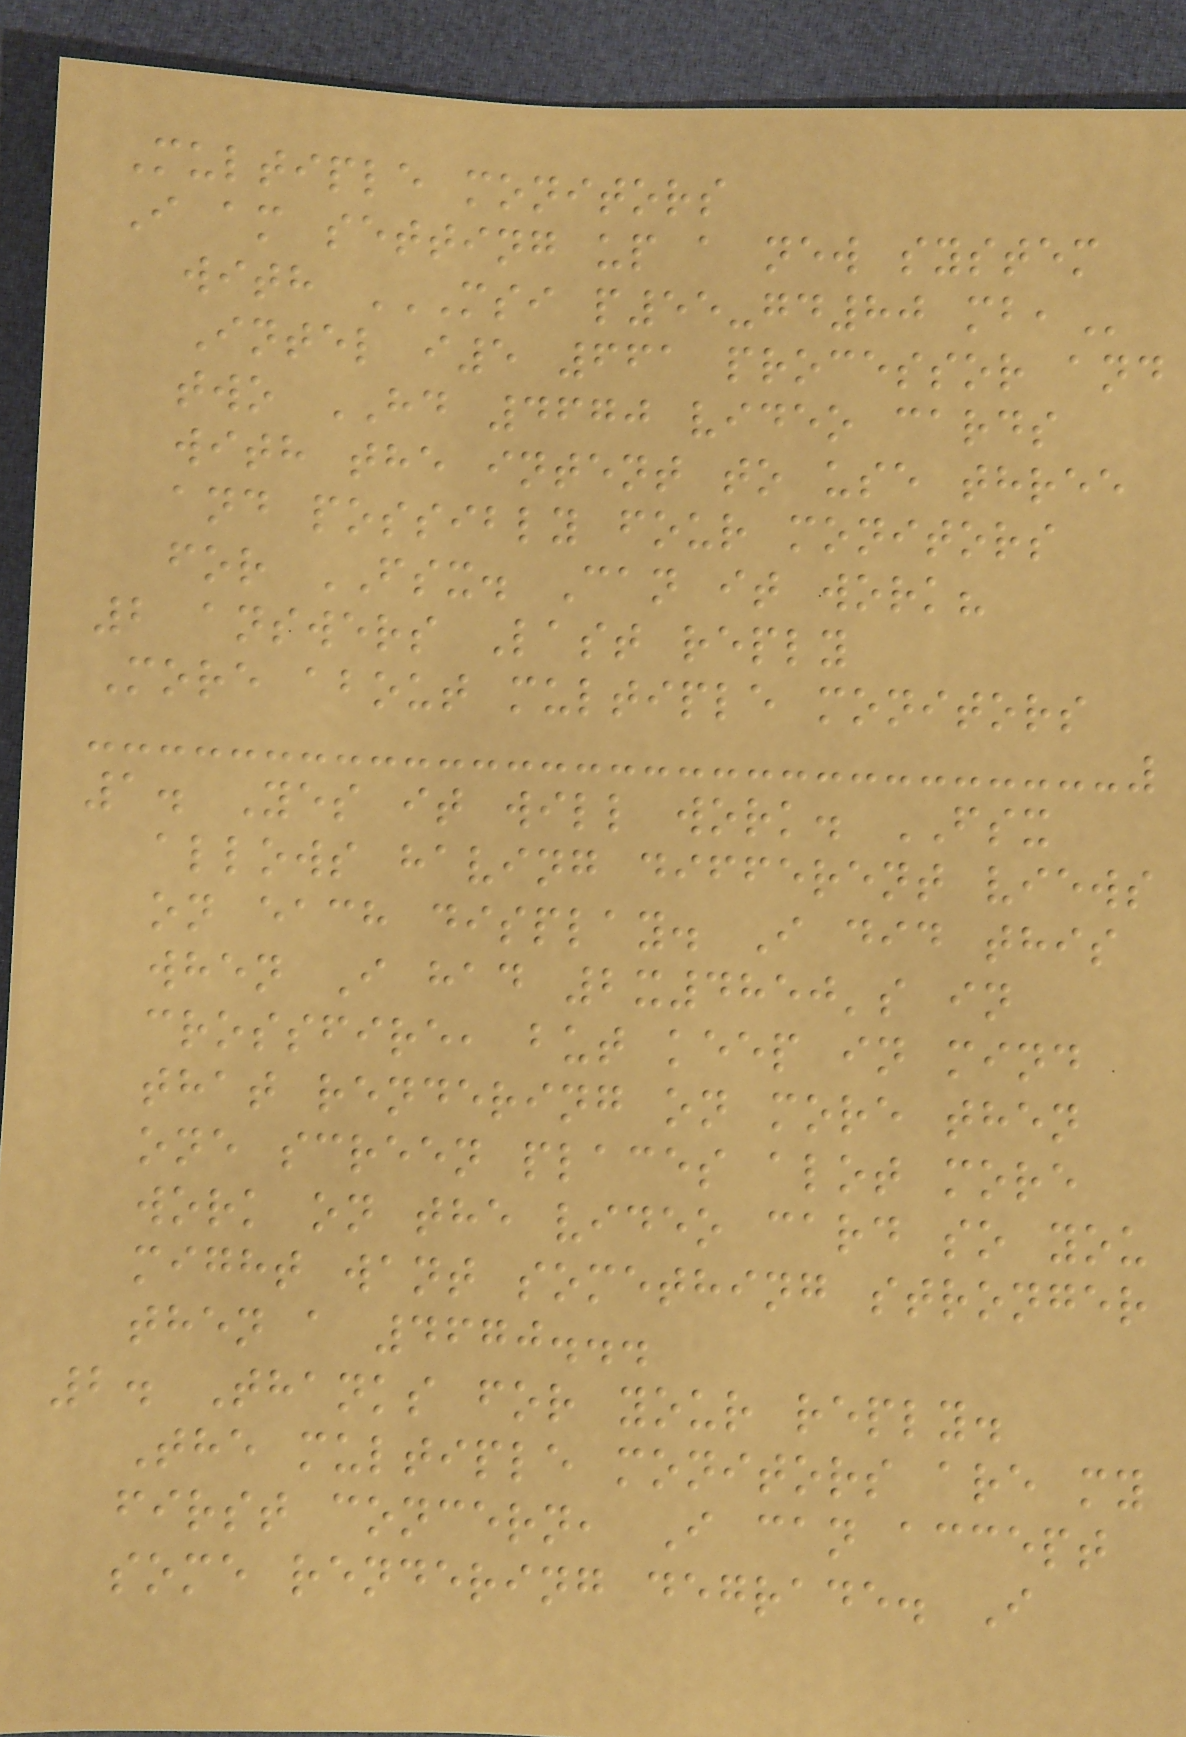Multiple monitors
I am setting up a new system
with MSI P55-GD80 MB,
Intel i5 661 processor and
two HD 4670 video cards
with the intent to use three
and possibly four monitors
for FSX. Can it work?
2 answers Last reply
More about multiple monitors
1. Yes it will work. FSX
allows having different views
on each display. I did this
when I had 2x4850's in
crossfire, but keep in mind
that rendering on more then
one screen places alot more
work on the video card so you
might want something stronger
then a 4670...
2. Thanks for your reply.
The multiple monitors are my
first concern, I can accept
some rendering degrade. I
